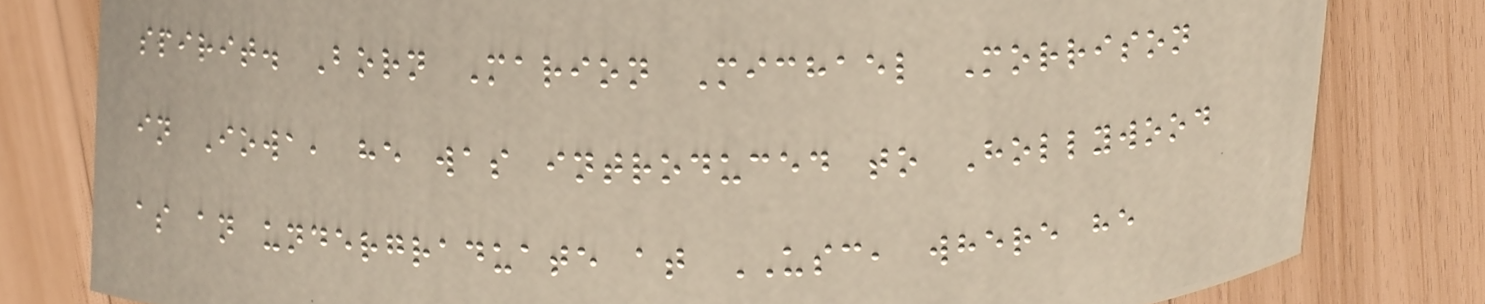spirit. Born Marion Michael Morrison
in Iowa, he was introduced to Hollywood
as an undergraduate at USC, where he
